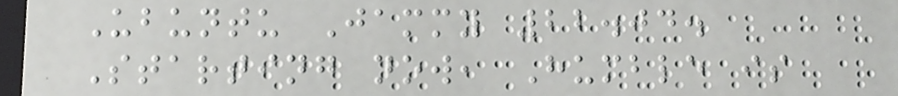Ubuntu Jammy 22.04.
Starting now, Humble is
